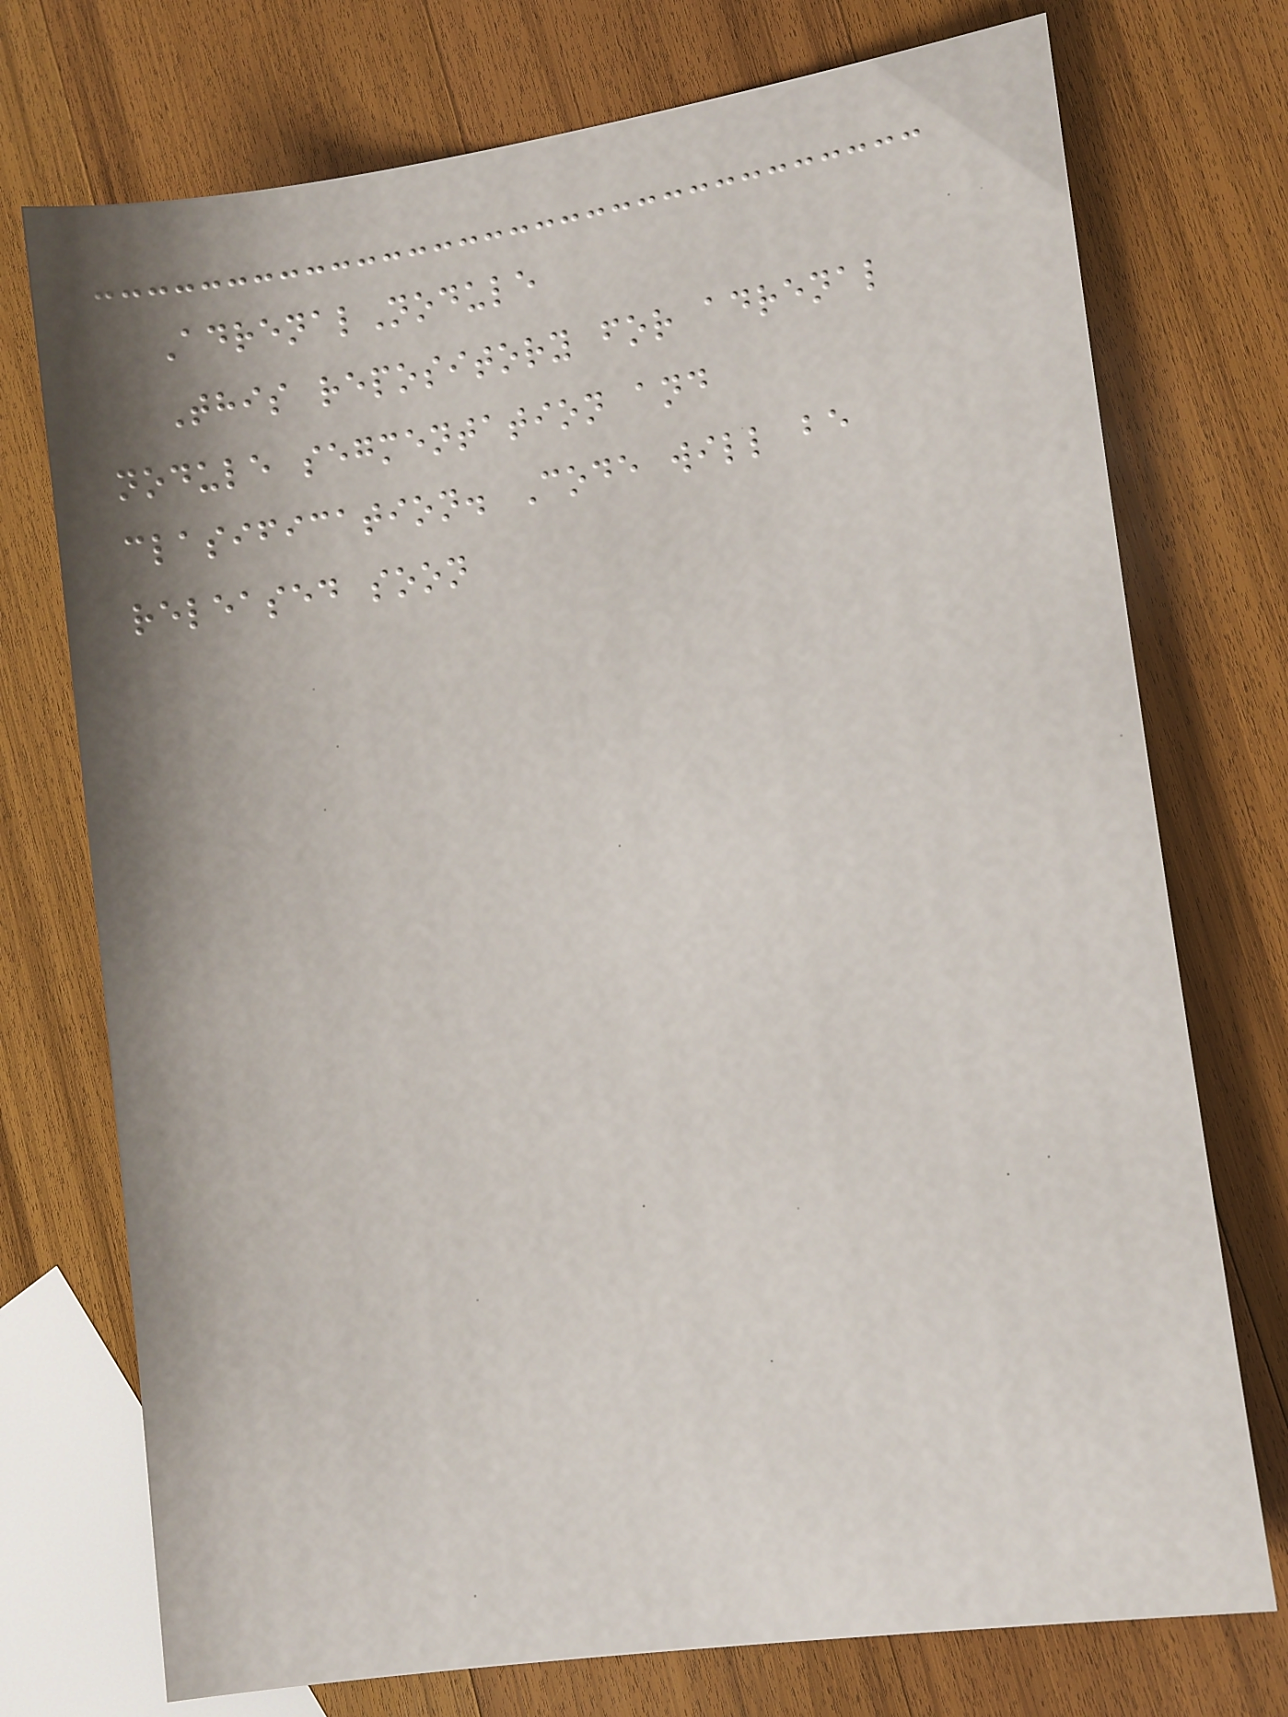AdrenalNodule
This repository for adrenal
nodule segmentation and
clasification. Code will be
released soon
